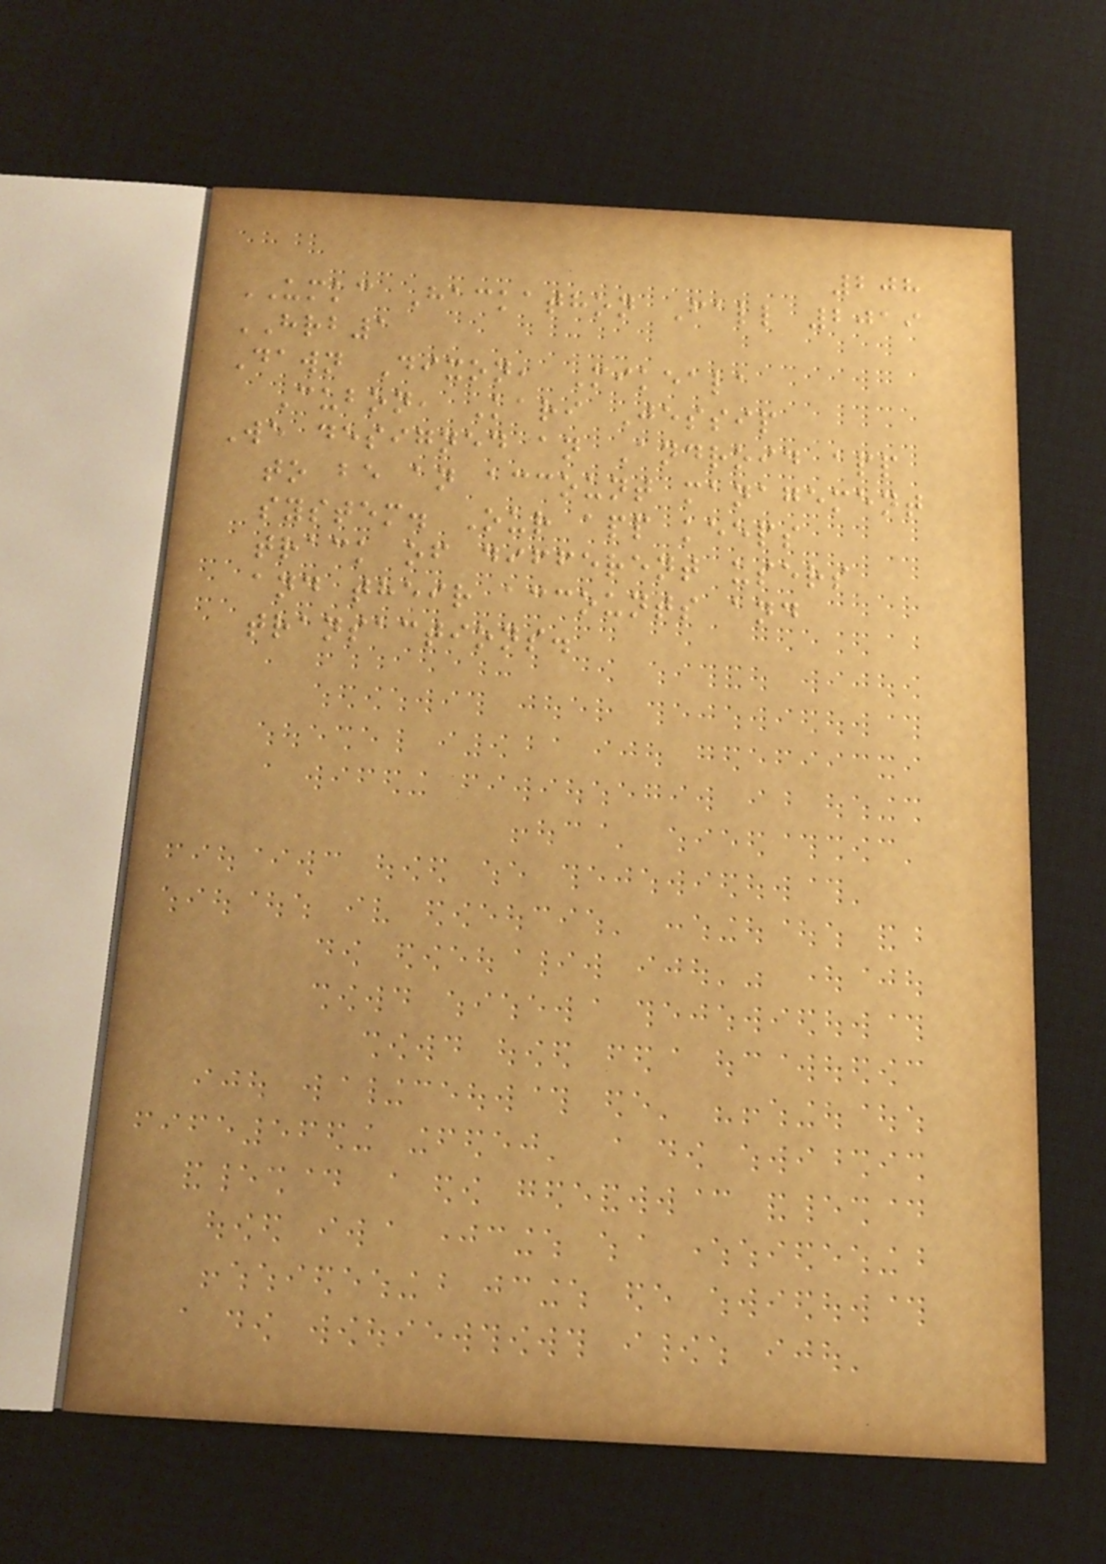208
UMKC Hackathon Fall 2019
HRB1
Dawn Dixon, Mikeala
Cubon, Kari Jessip
We designed an Android app
to be an account management
system. Our app keeps
track of different users
and their accounts and
transactions.
